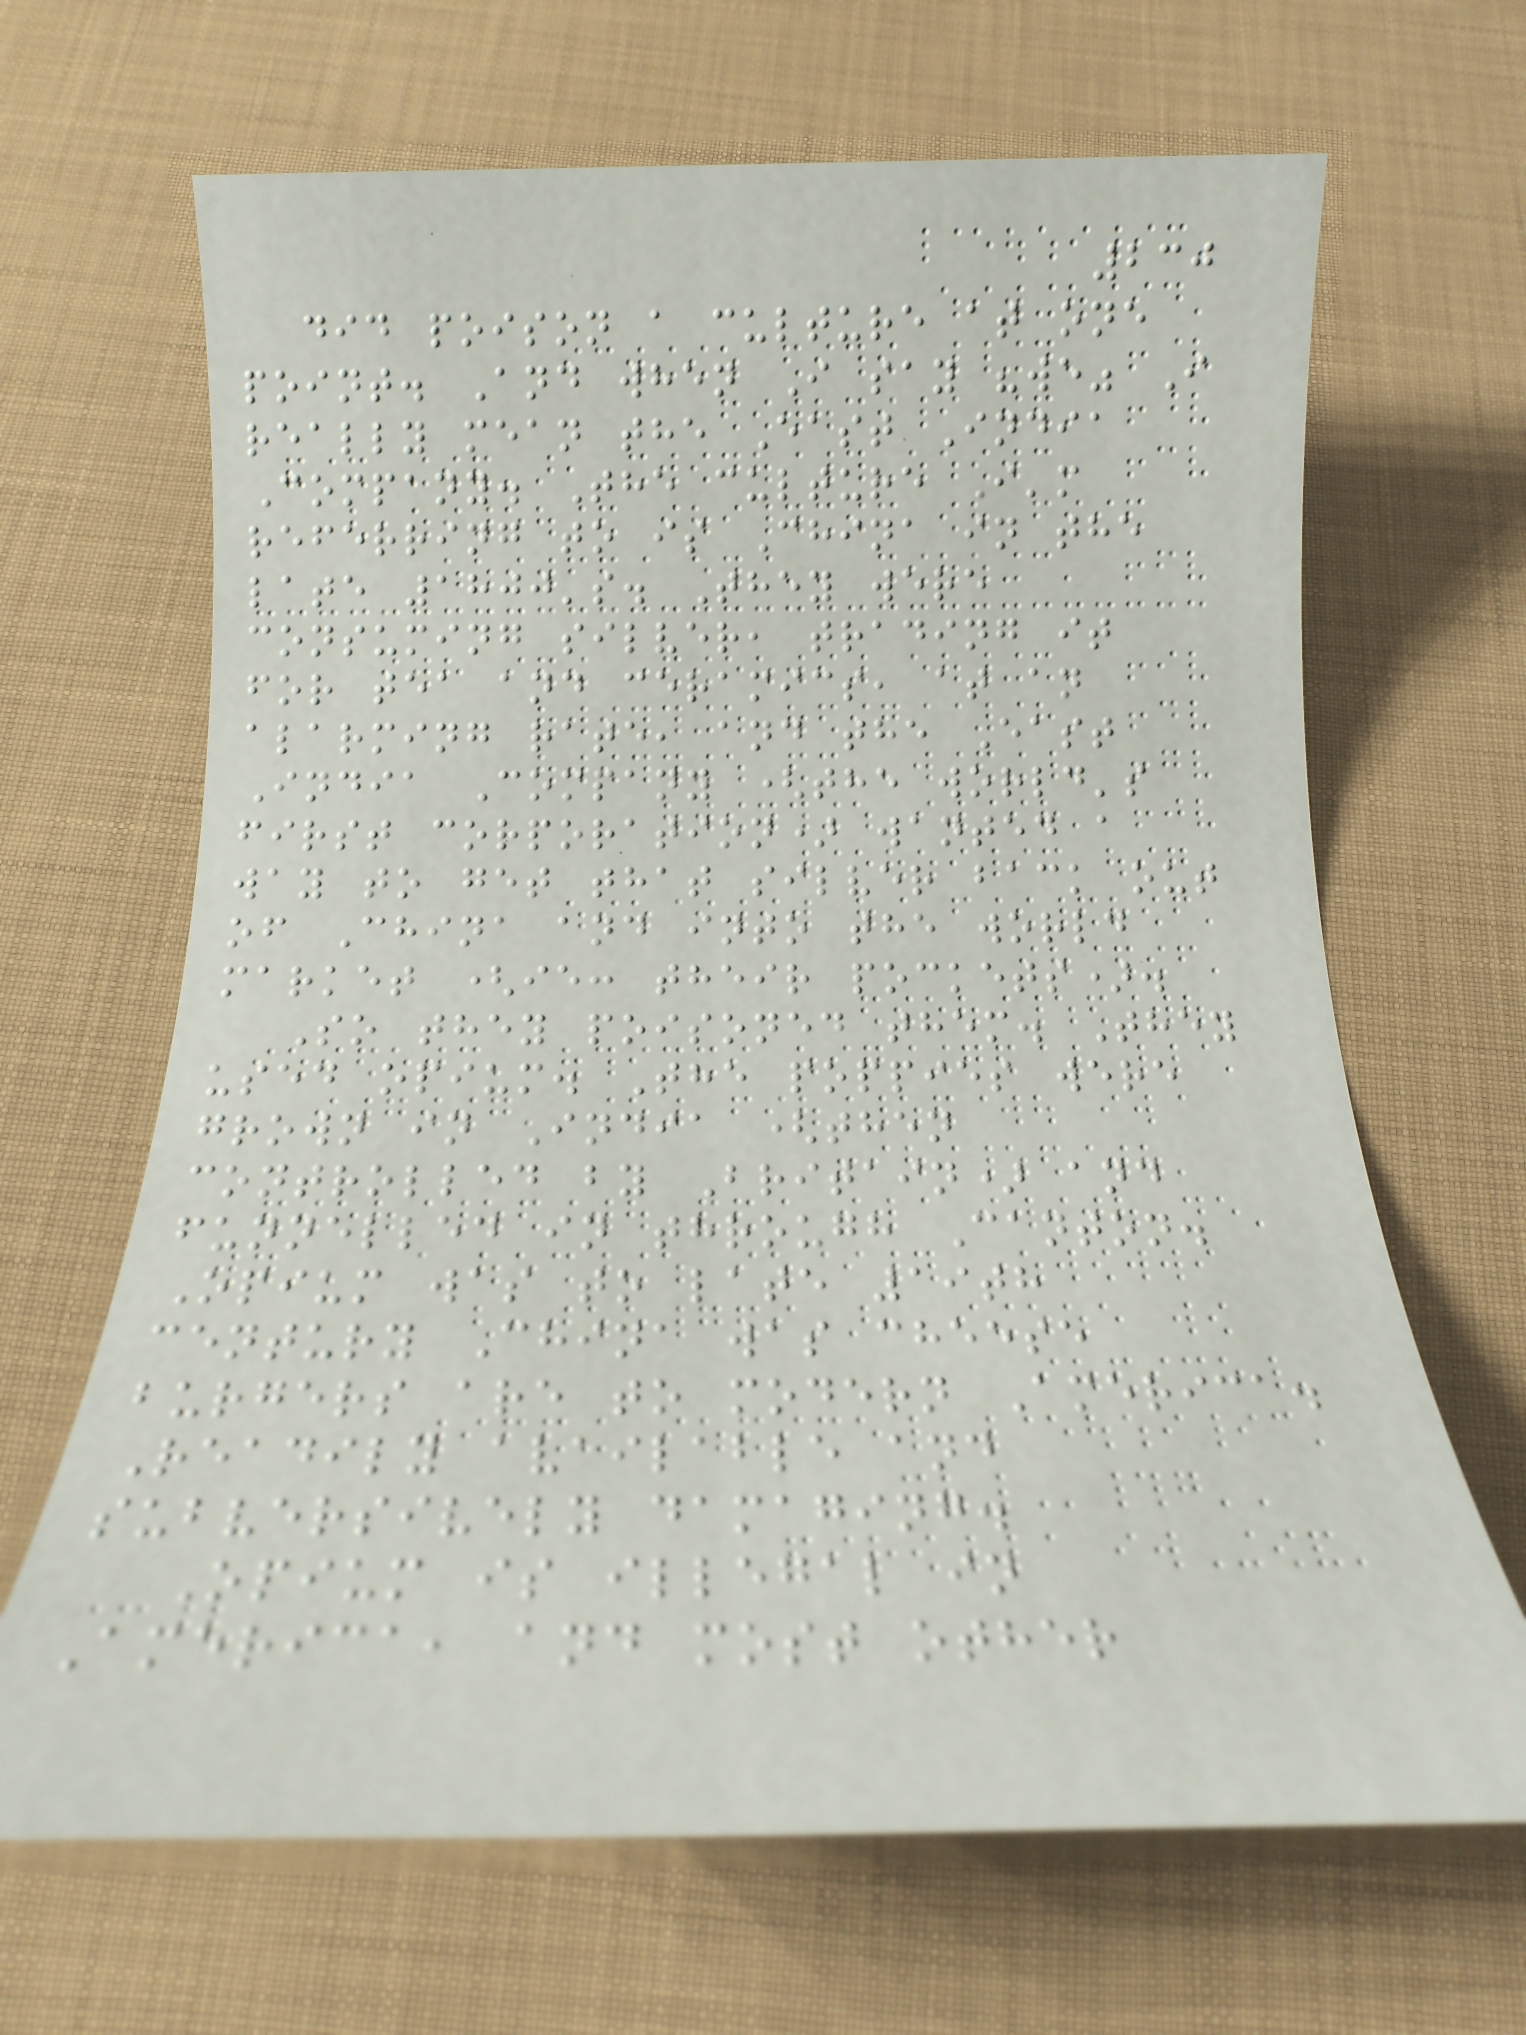230
did poison a culture at one
point. And when I say "we" I
really mean the East India
Company. The culture I'm
referring to is China in the
late 1800's. They were
consuming silver, trading it
for tea and ceramics, at an
alarming rate, and the East
India Company (the world's
first corporation) wanted a
way to get that silver back out
of China and into the world
market (ie: their pockets).
So they poisoned them. They
used opium. The poppies were
grown in India (then
controlled by Britain) and
funnelled in through Canton.
Opium was to late 19th
century China was cheese
burgers are to modern America.
Readily available and
subversively damaging.
Opium is illegal in
America, and most other
